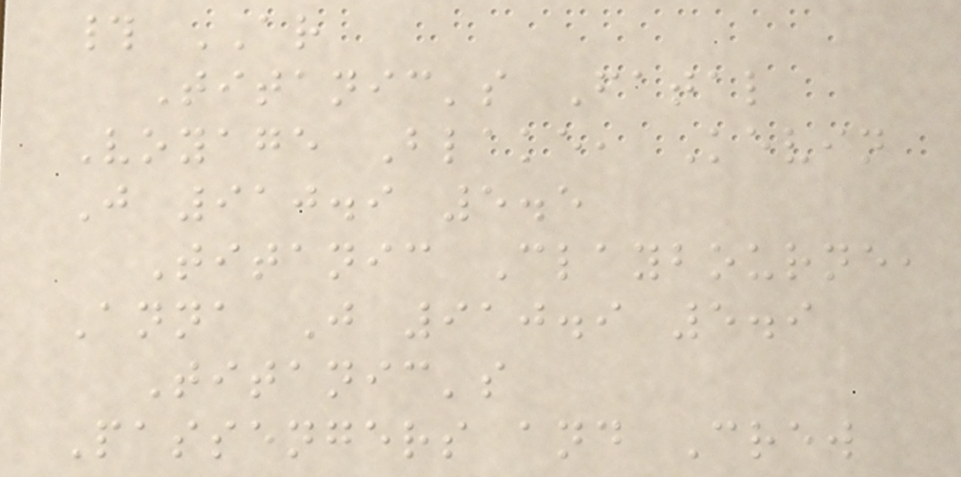# AR
Titanic's Fatal
Voyage Blake, Kevin
J 910.9 5.5
Titanic Claybourne,
Anna J 910.9 5.9
Titanic's
Passengers and Crew
